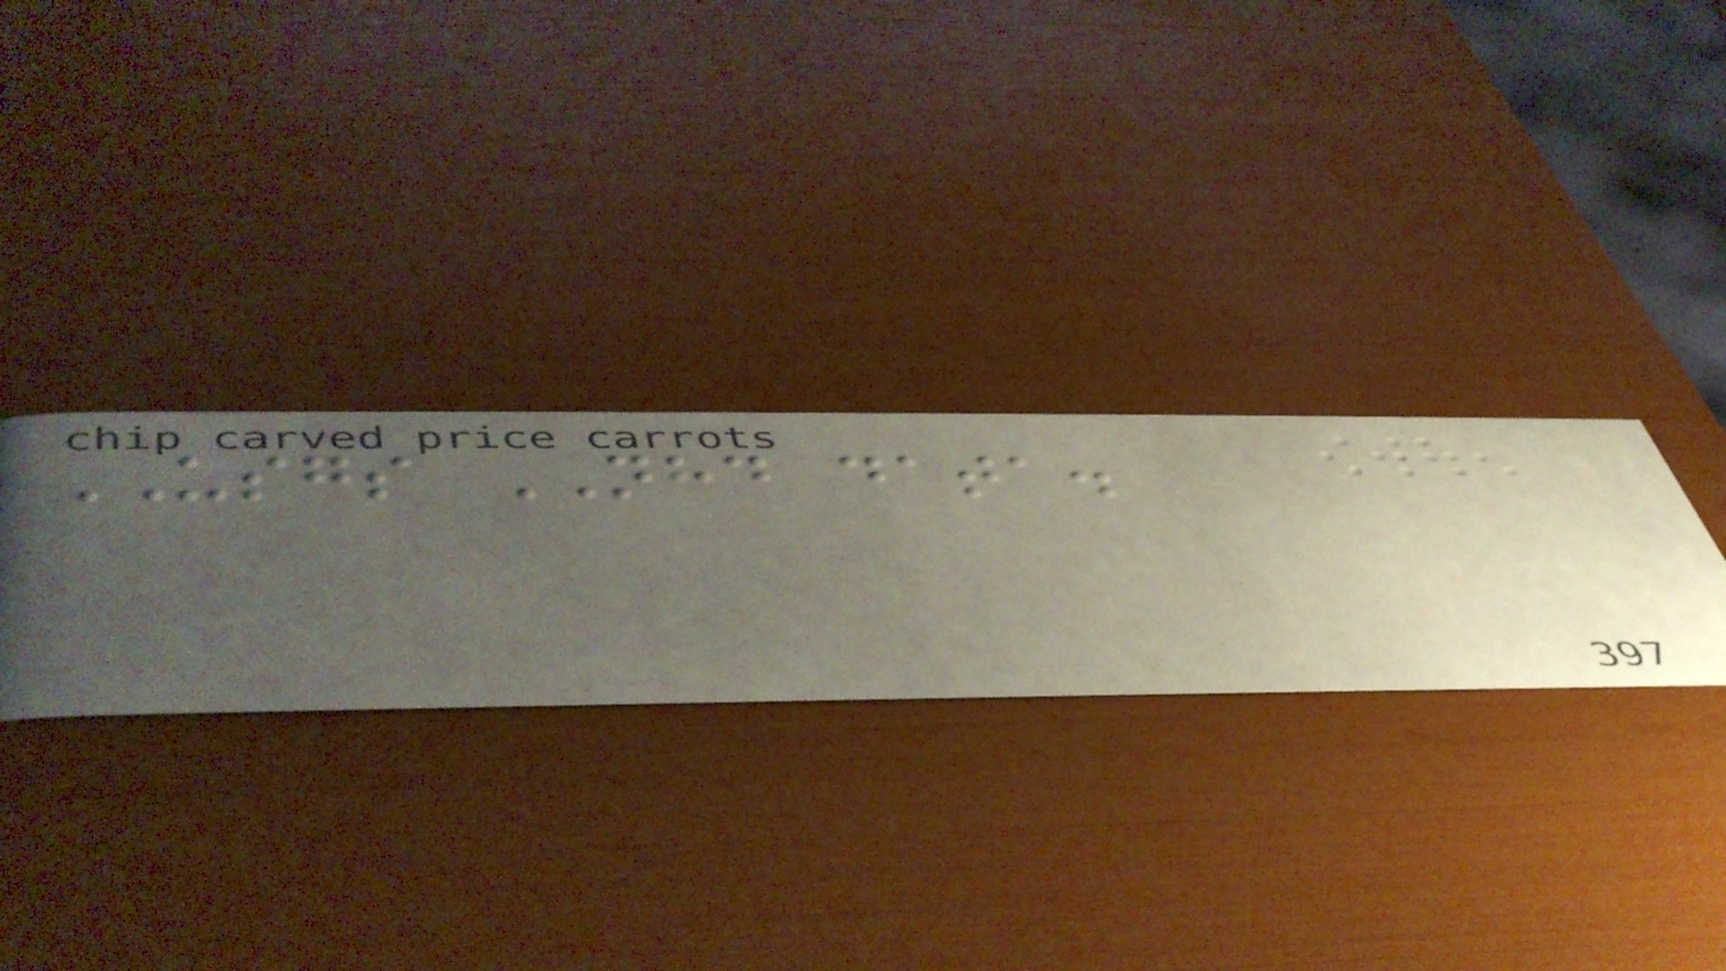USGS NHD data.
